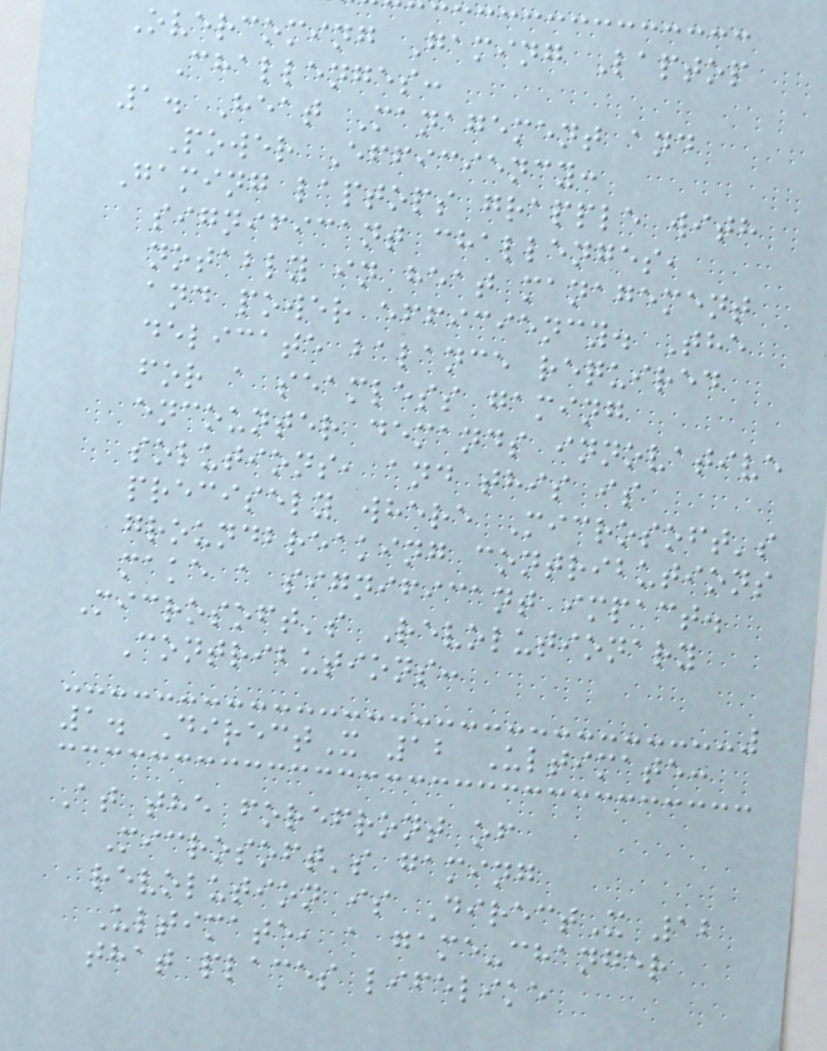Overcoming Gaming Laptop
Challenges:
1. Heat Management and
Power Efficiency:
Gaming laptops grapple with
significant challenges,
notably in heat management
and power efficiency. The
delicate balance required
for a seamless gaming
encounter demands innovative
solutions, and this is
precisely where Microsoft's
groundbreaking contributions
make a significant impact.
Microsoft's Revolutionary
Contributions:
1. DirectX 12 Ultimate:
At the forefront of
Microsoft's gaming
revolution is DirectX 12
Ultimate, a game-changer
that places lifelike
